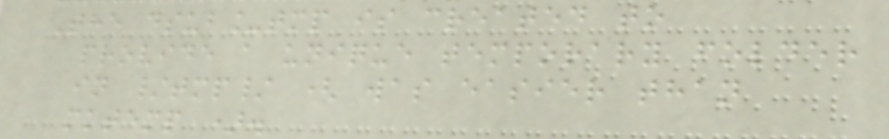The dsub_tmp is created to
provide a unique temporary folder
in /tmp/ ( was easier than
mktemp ).
